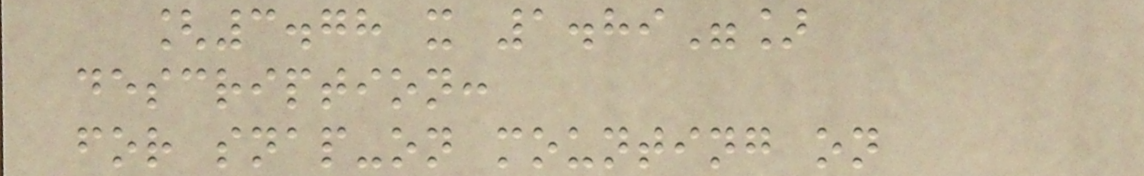[3.78 x 1.89"]
description:
for snap-on mounting on
